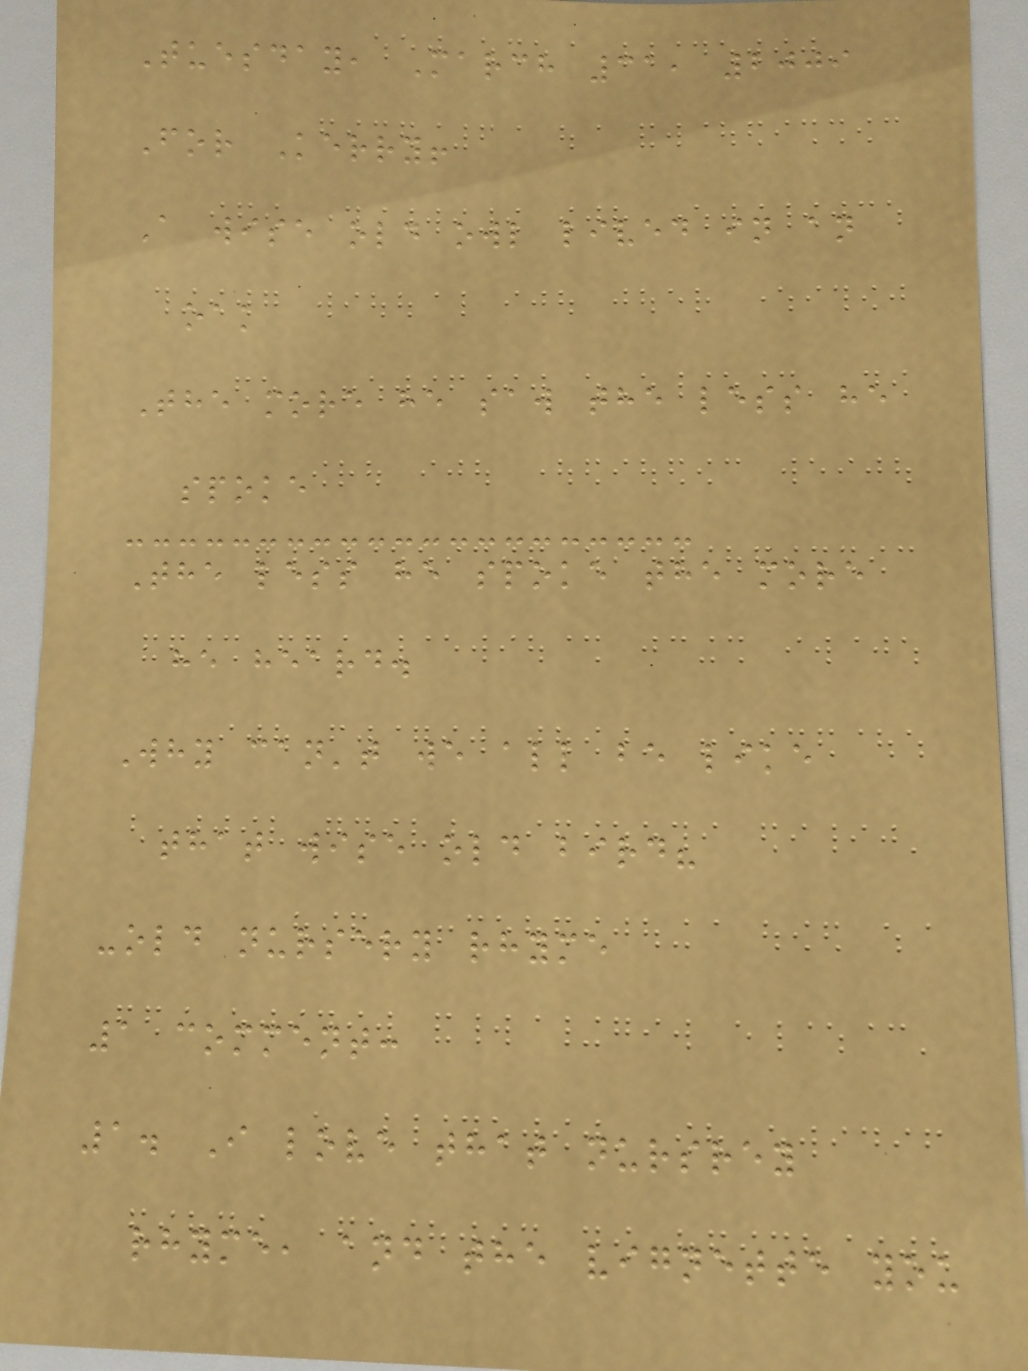Tuesday, March 31, 2009
For Kerry!
A wise old owl lived in an
oak
The more he saw the less he
spoke
The less he spoke the more
he heard.
Why can't we all be like
that wise old bird?
-old nursery rhyme
1 comment:
1. I love that nursrey
rhyme, and the vignette you
